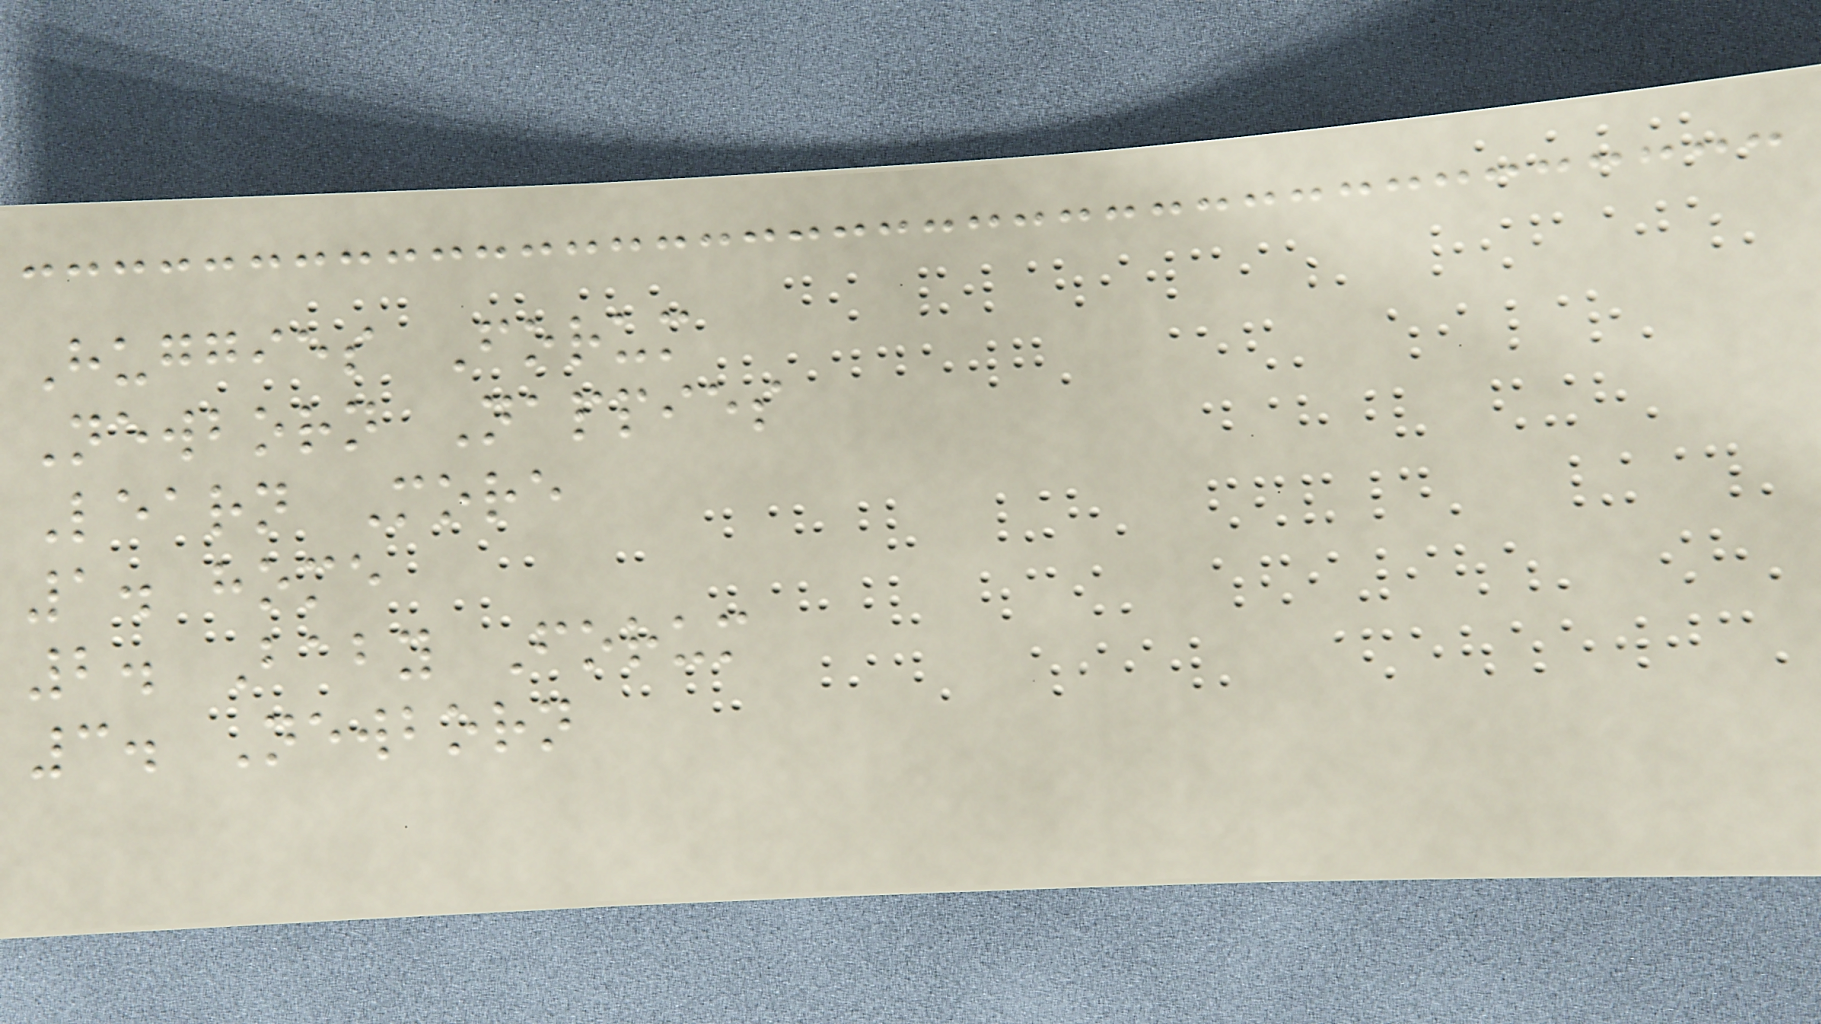Huggies Forum
Newborn Nappies
Learn More
1. home
2. Baby Forum
3. Newborn
